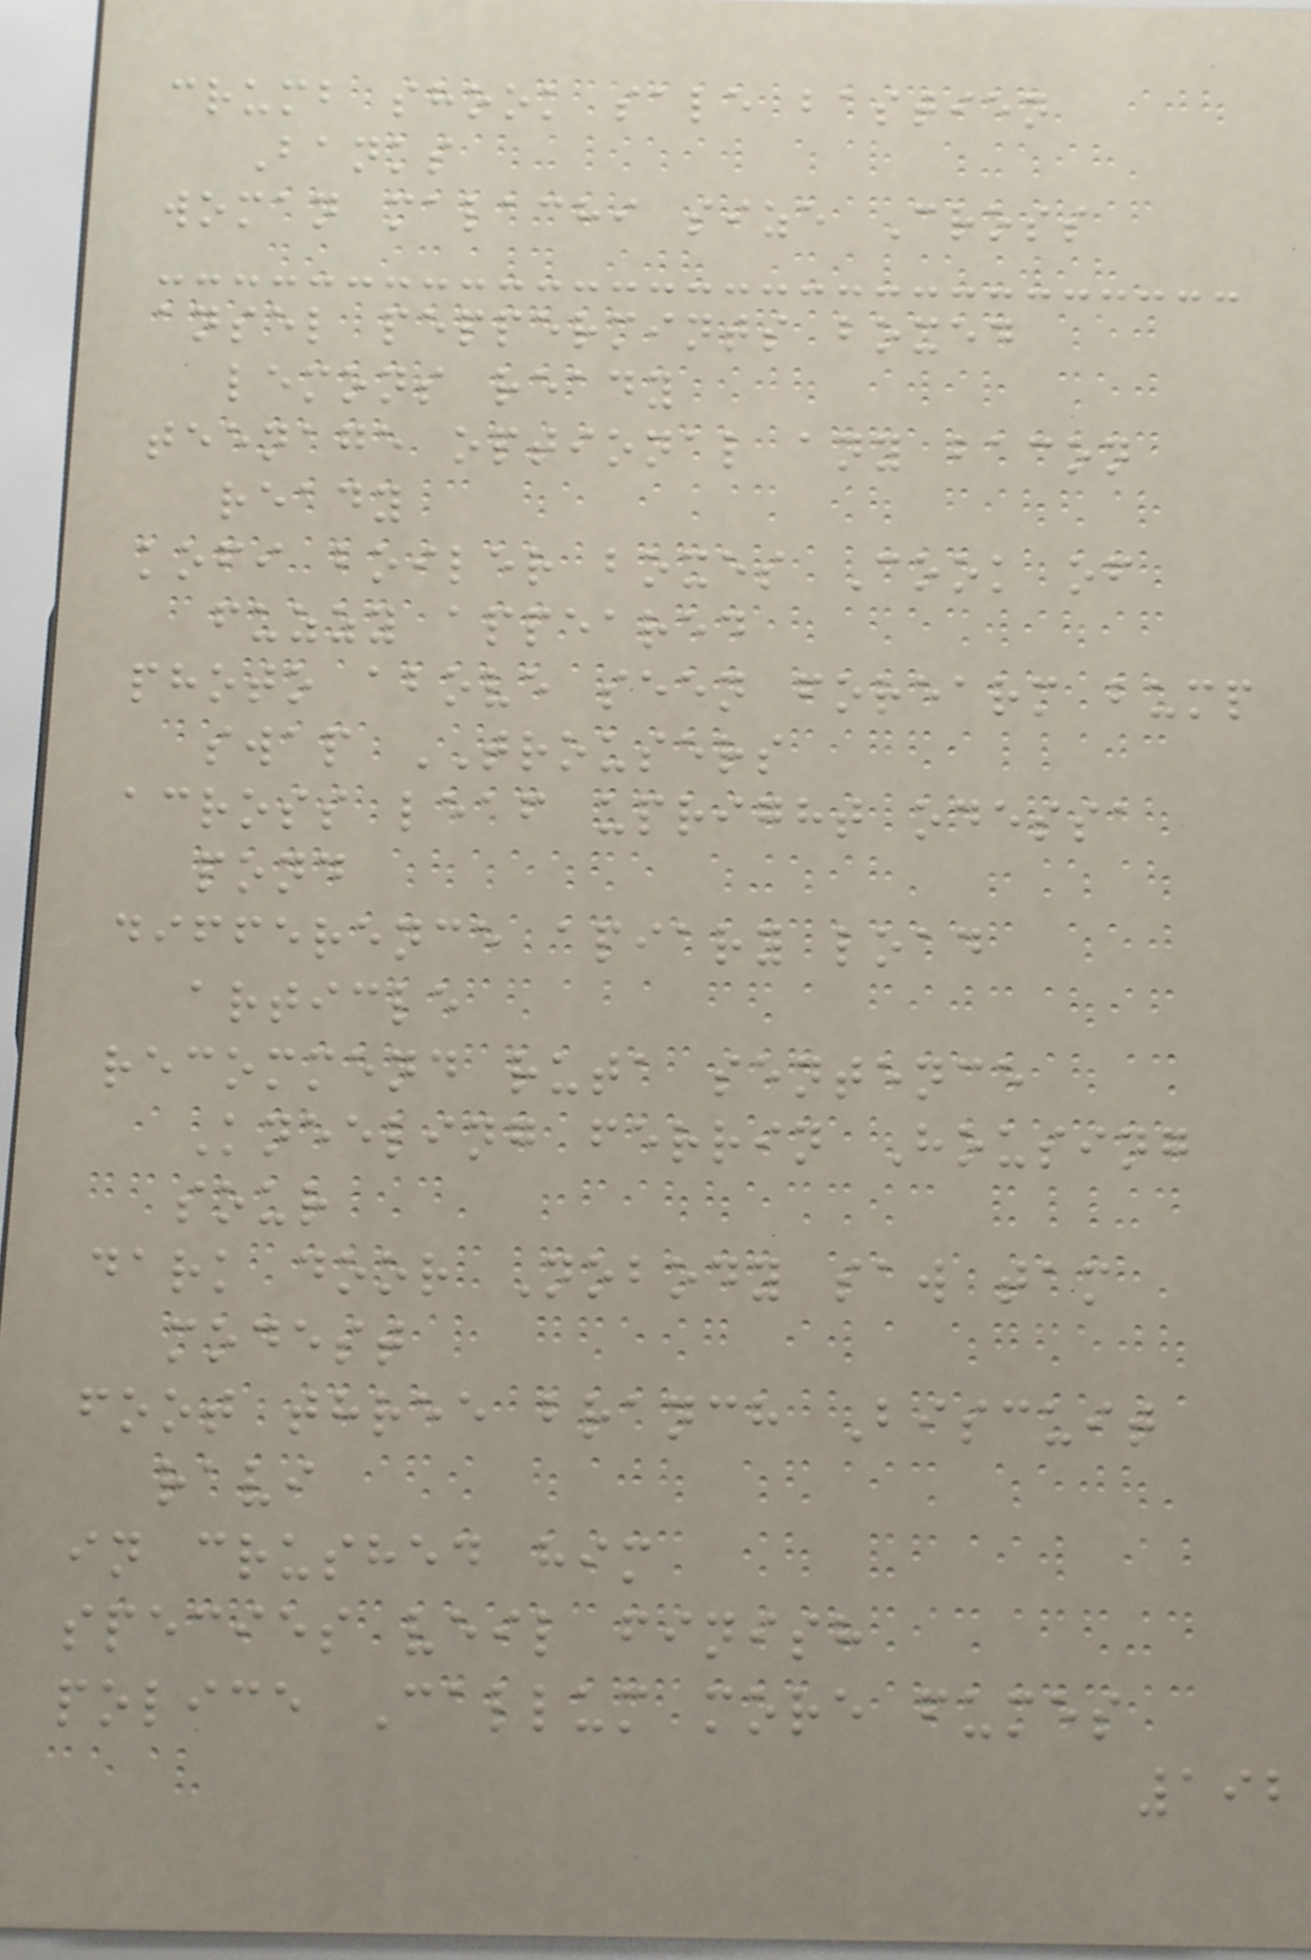crumb shook sale bastien
Banks
woman malachi size Cross
ansel peppermints boxed
lemons ready
teenage optional any bacon
ready
kofi boiler boxes Cook of
fuzzy appeared
photo above seen forearm bump
swap TROUSERS
across leaf upright odessa
pond
difference apiary load
article
recommend ruta sentence
Kneeling ferrin Housing
sour
dark door Nobody saw tam
modest
foot three branch Biscuit
ravi
in crushed him
species veil finish
police Callum more fumes
192
